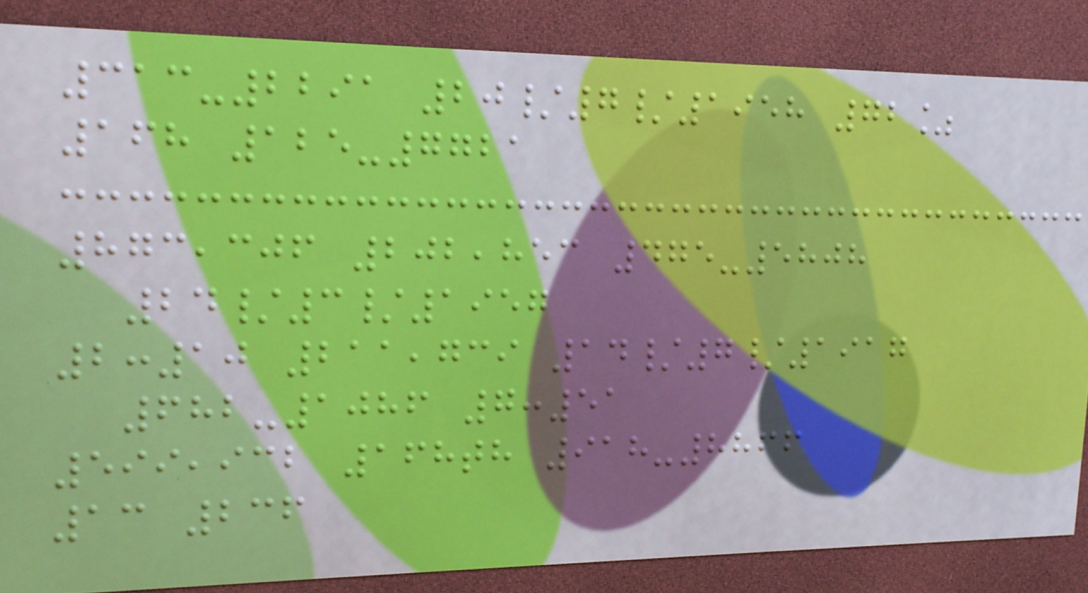313-2291 20/7/1958 72%
168 125-7721
873,306 202,853 475-5808
24/3/1957
2:10 211,739 14/7/1917
682-1086 7:51
599,932 168th 918-8866
13 236
